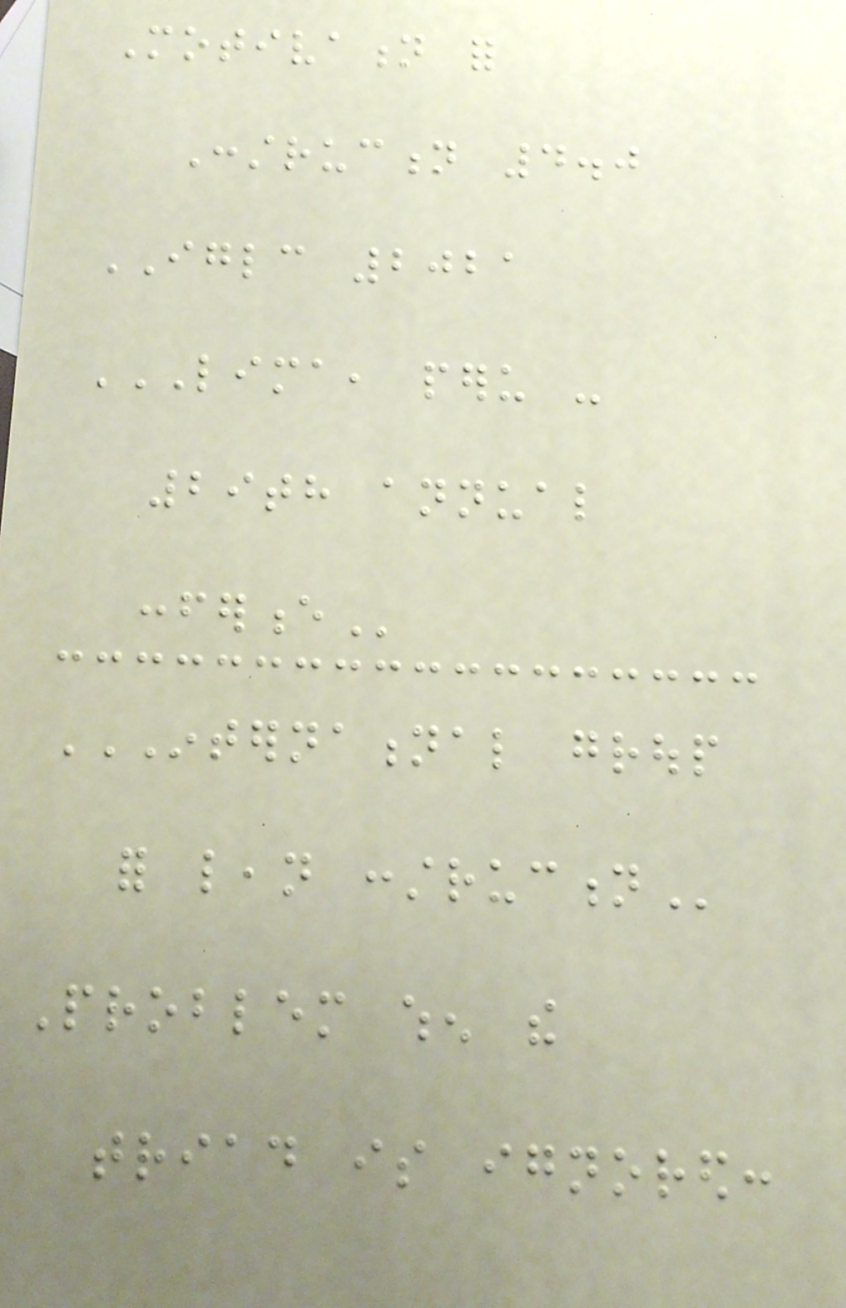Motivation for
Construction 4.0
IGLC 2021
LIMA, PERU -
29TH ANNUAL
CONFERENCE
INTERNATIONAL GROUP
FOR LEAN CONSTRUCTION
Problem when the
triad is ignored:
